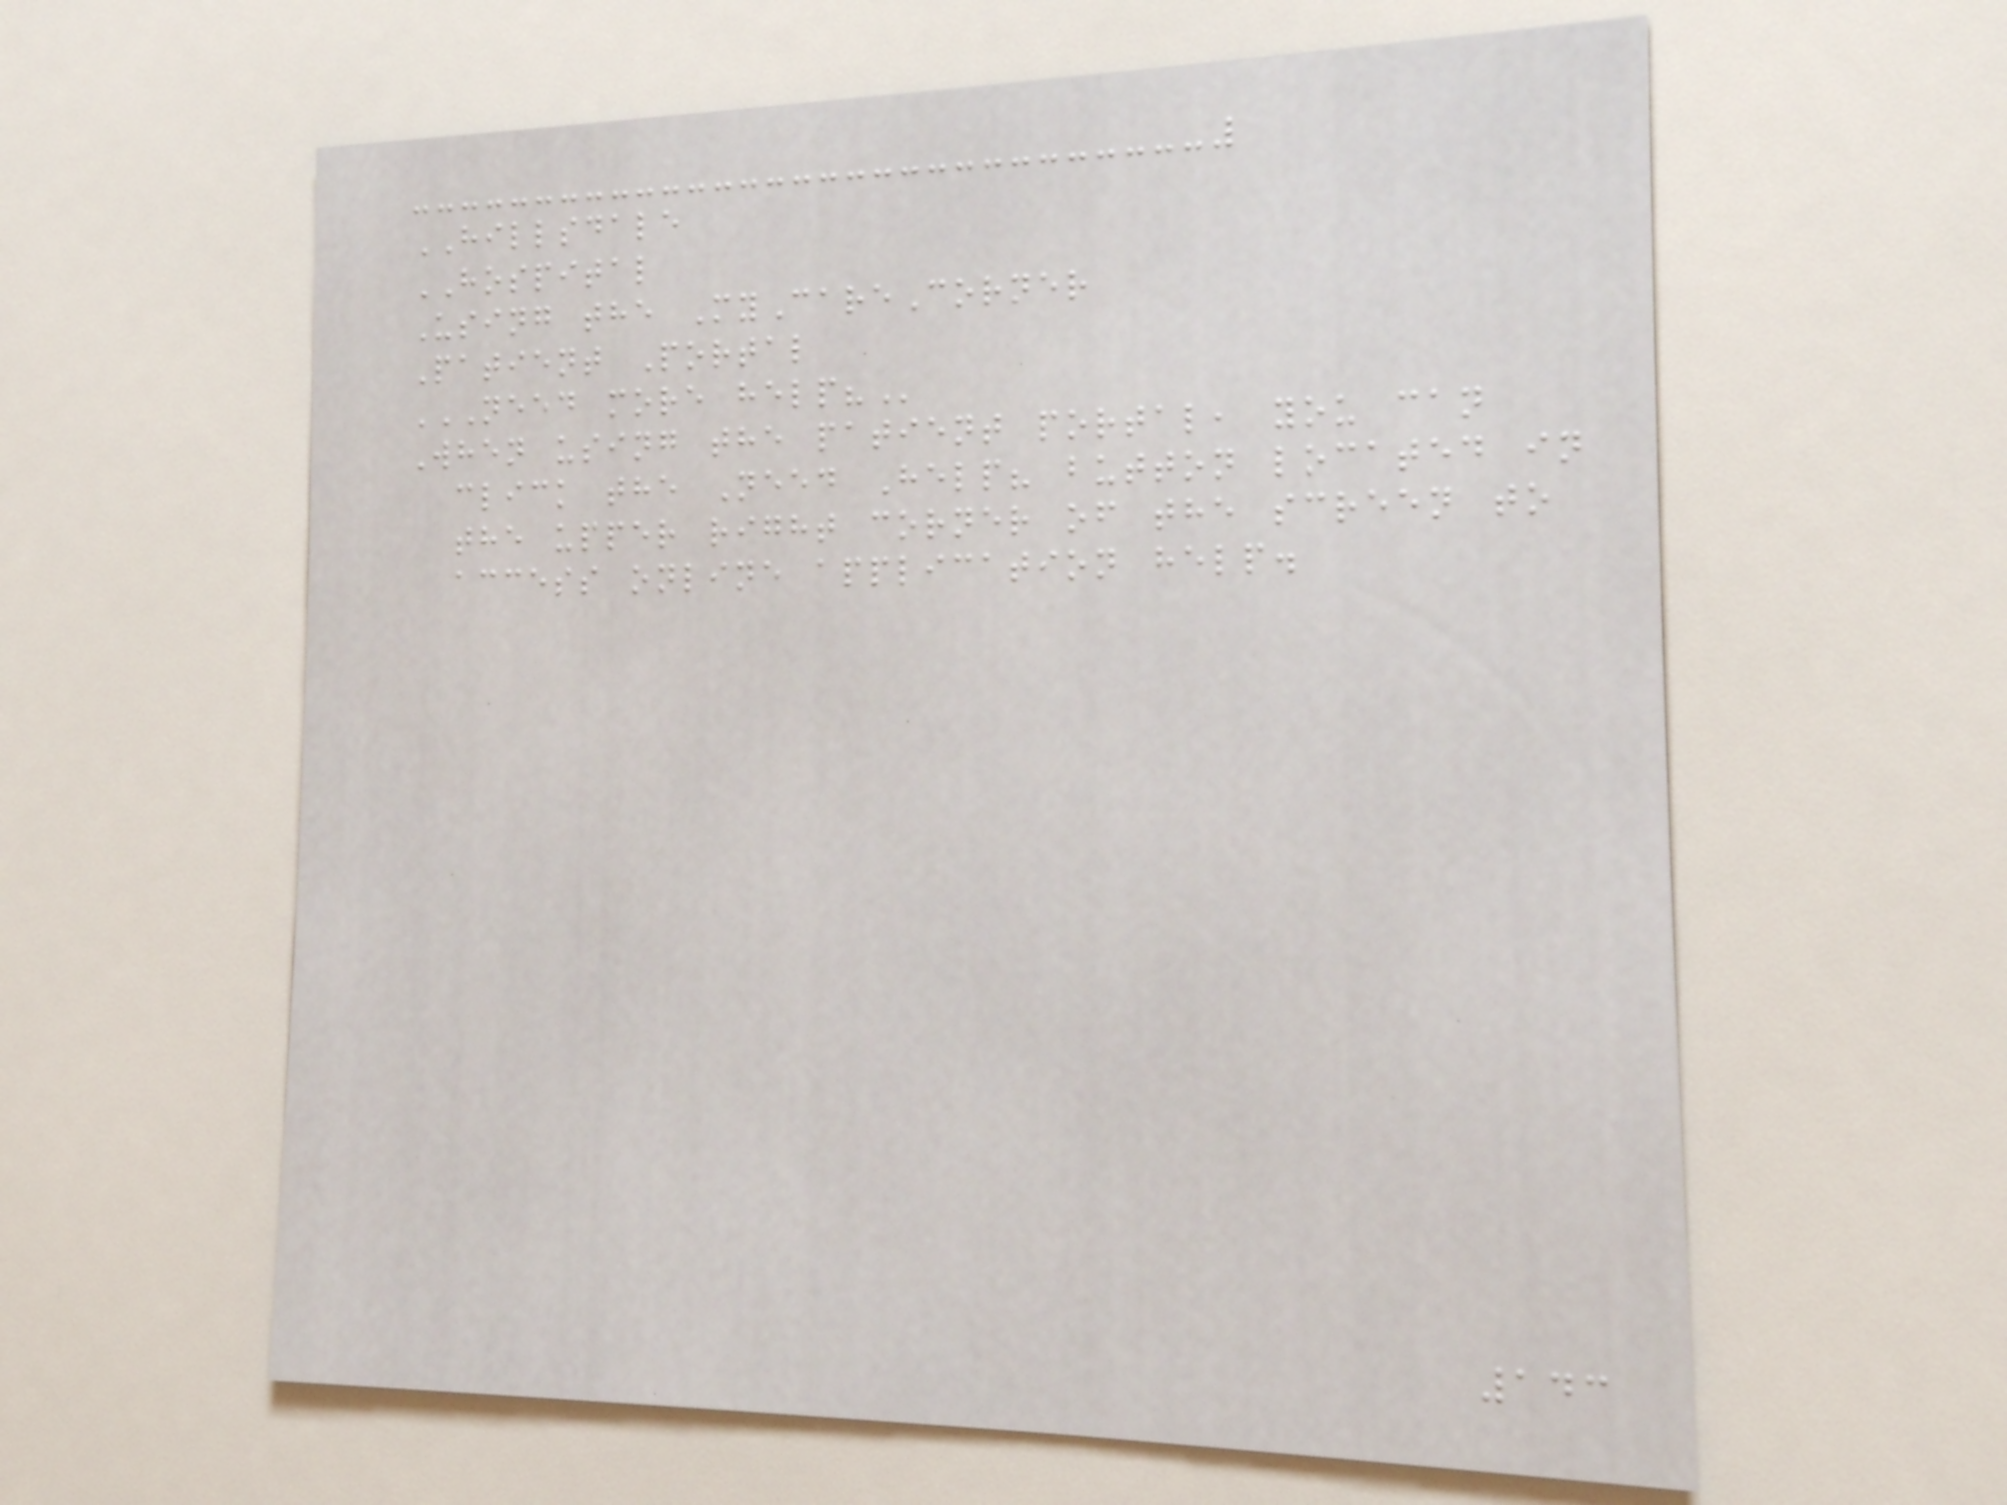HILLSDALE
HOSPITAL
Using the MyCareCorner
Patient Portal
NEED MORE HELP?
When using the patient portal, you can
click the Need Help? button located in
the upper right corner of the screen to
access online application help.
143
